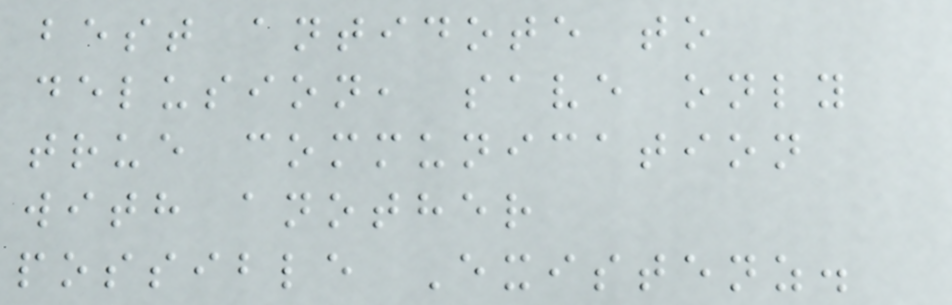best antidote to
delusion, save only
true communication
with another
possible Existenz.
